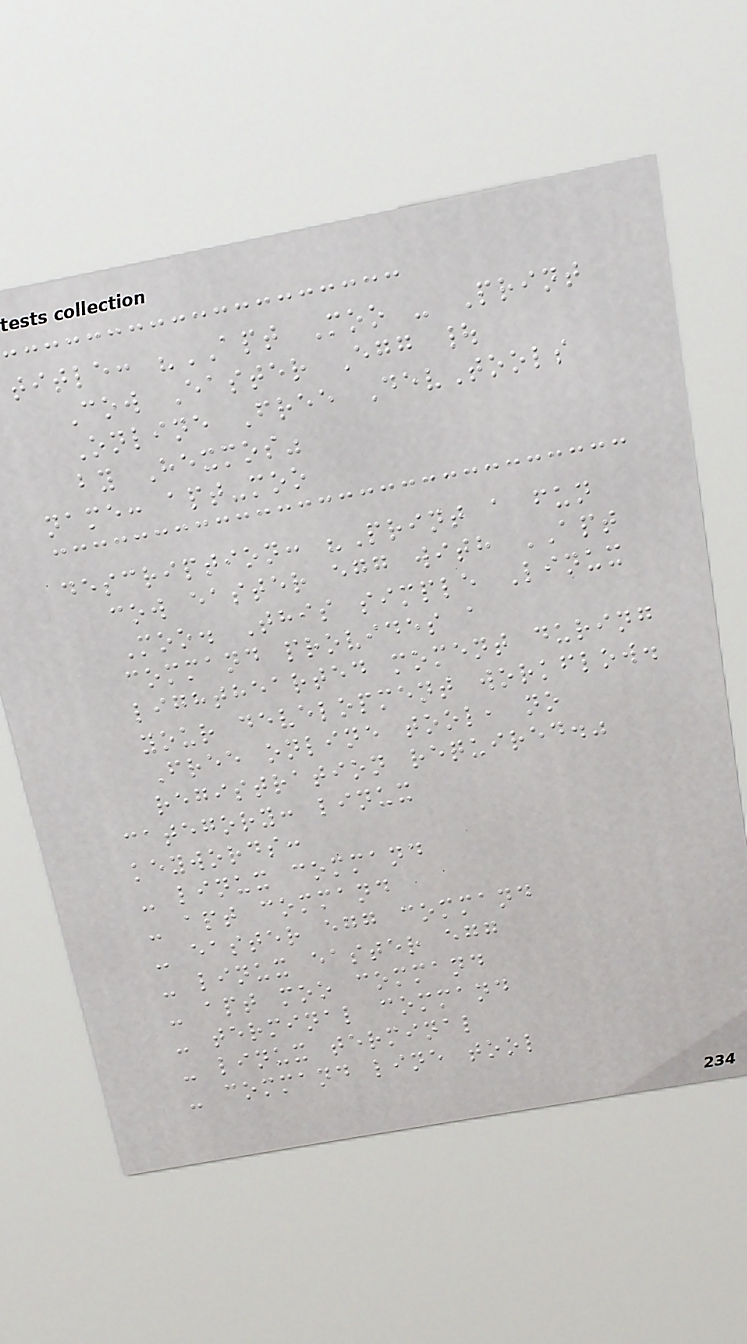title: "APT Moo - Print
Cow Easter Egg |
Online Free DevTools
by Hexmos"
name: apt-moo
description: "Print a fun
cow easter egg with APT
Moo. This simple Linux
command provides a
lighthearted moment during
your development workflow.
Free online tool, no
registration required."
category: linux
keywords:
- linux command
- apt command
- easter egg command
- linux easter egg
- apt moo command
- terminal command
- linux terminal
- command line tool
